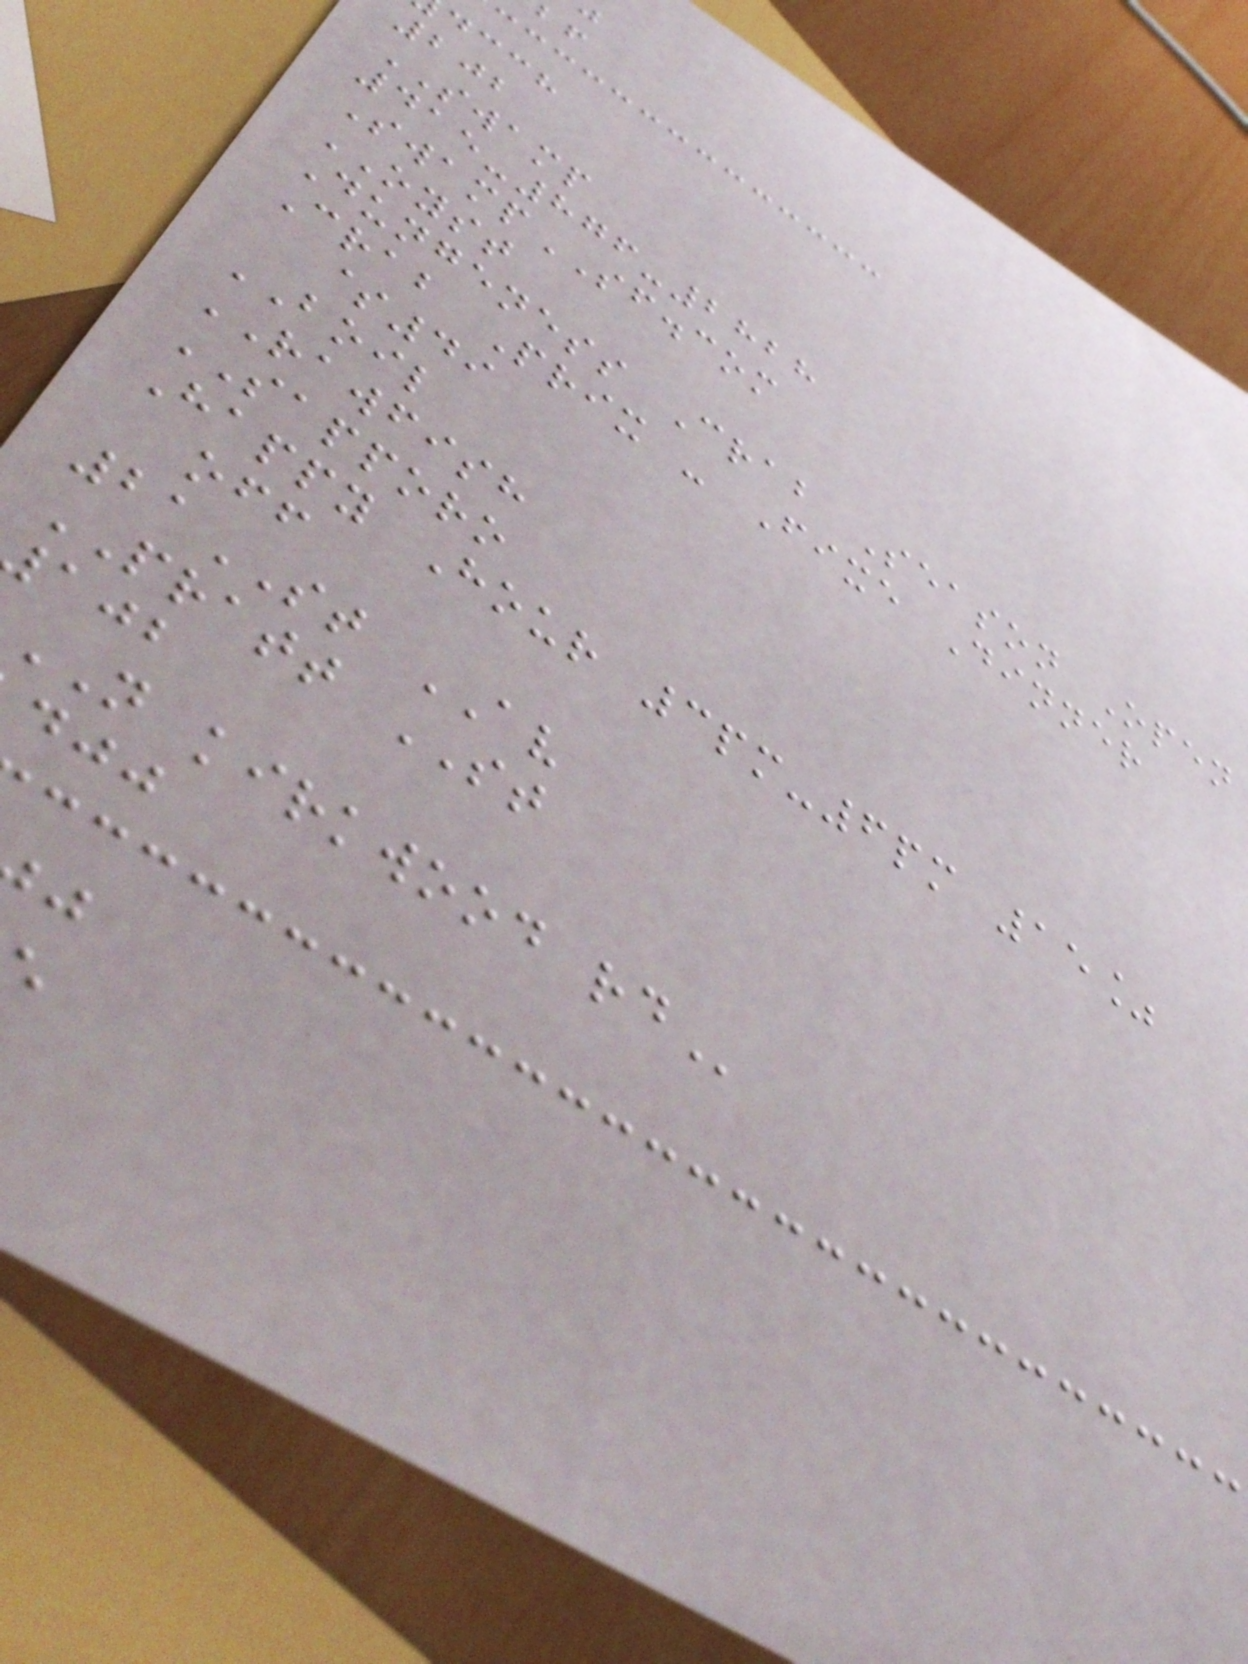dcch
202
SWAMP
415-876-2828
SwampSF.com
OYST
Dungeness Crab Season Open
Crab Prix - Fixe Dinner
$49
BOIL
RAWFISH
SAPPORO
Happy Hour 3pm-6pm 15%
off
21ST AV
PRATT ST
N kirkwood
